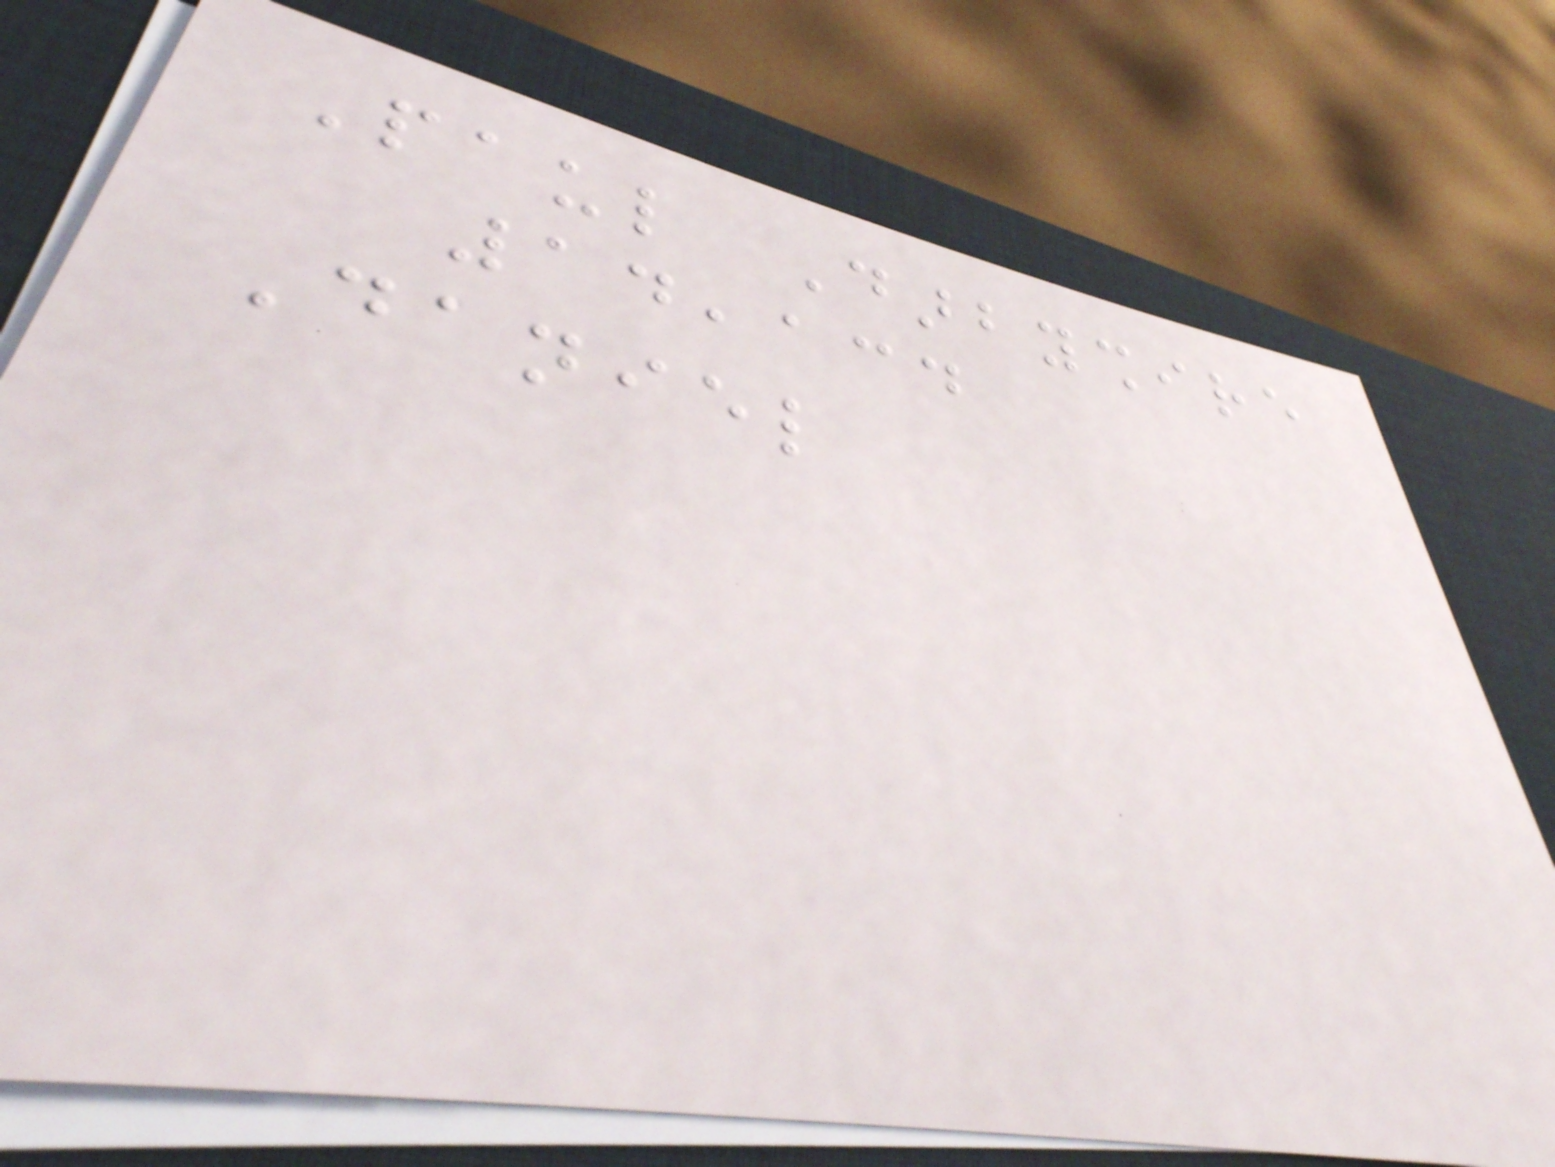Paul Darbyshire
14,134
Daniel
